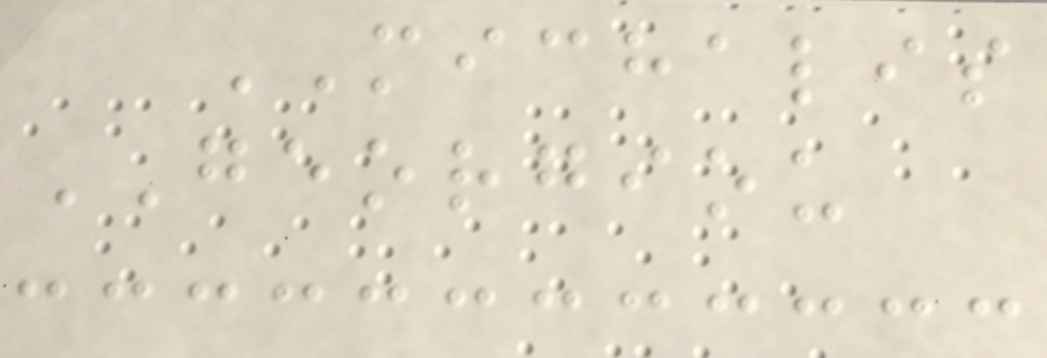MICHALIS
GEORGIOU
